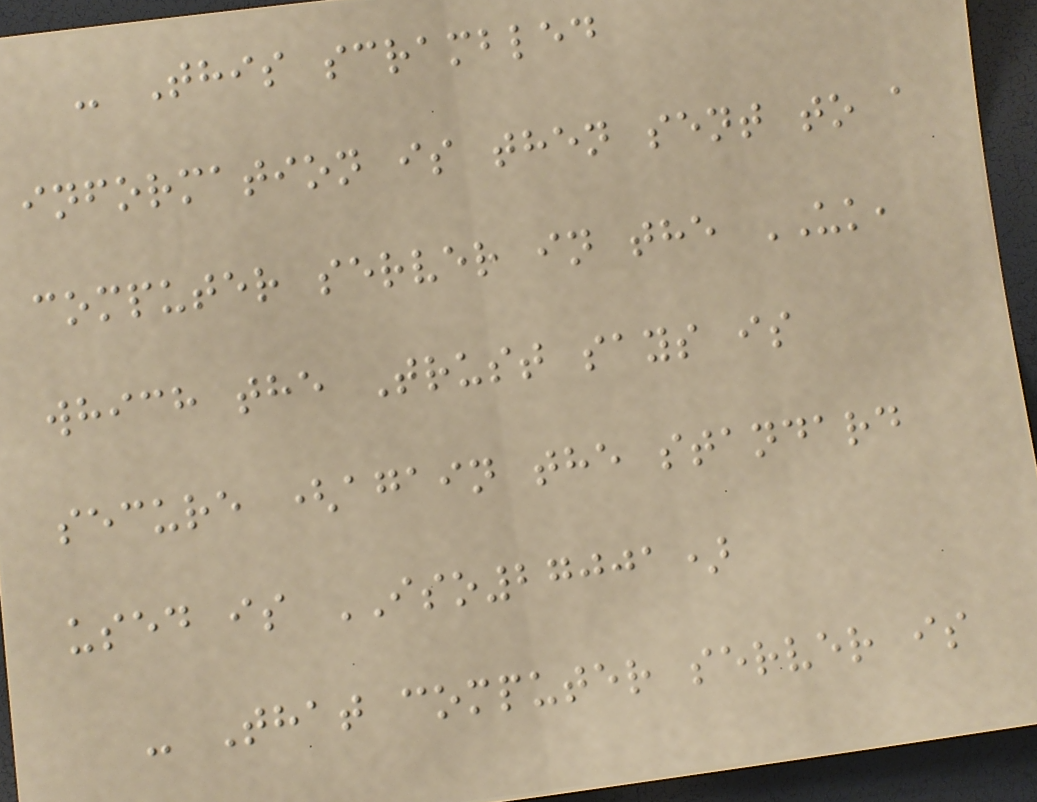- This scrambled
information is then sent to a
computer server in the UK,
which the Trust says is
secure (again the standard
used is ISO27001)
- That computer server is
